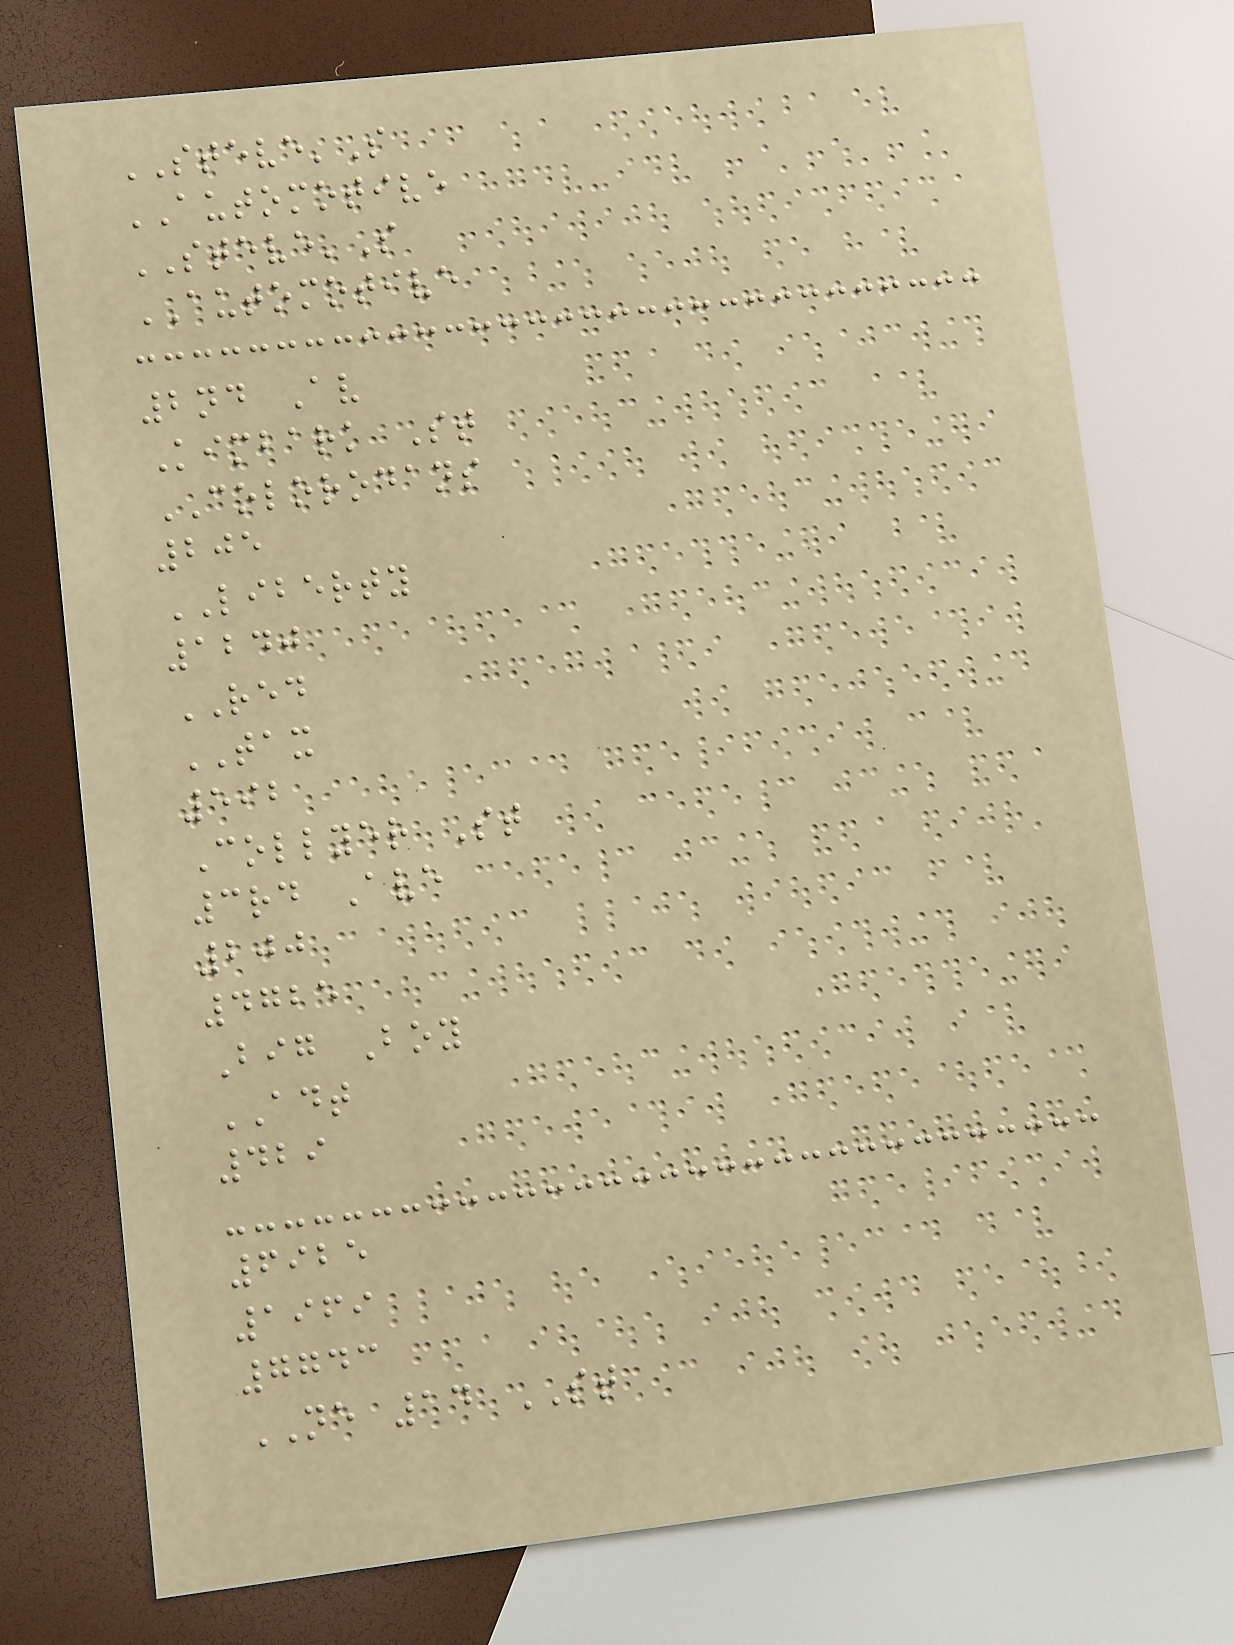STEVE'S
AUTOMOTIVE
STEVE'S
AUTOMOTIVE
2nd Av
Kimbark St
COLORODANS
205
LIBERTY
1240
RED
TAX
592
Collyer St
3rd Ave
200
4725
Big Boy
ADT
429
6925
1969
7743
NE 14 ST
